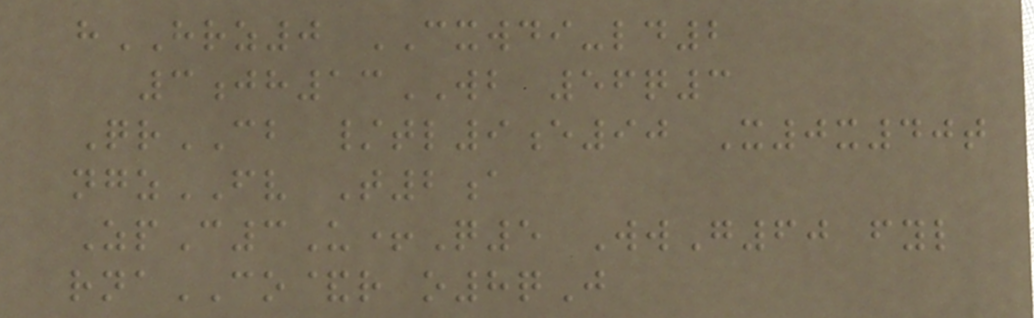hHRZ0 CXWDI-ld2
3jh13WB 56q3
QrCB /tl9e90 X0x40t
ngzFV T2a
ZpC3U+Q5 WwG60 fyl
rnaCO&r o8qJ
